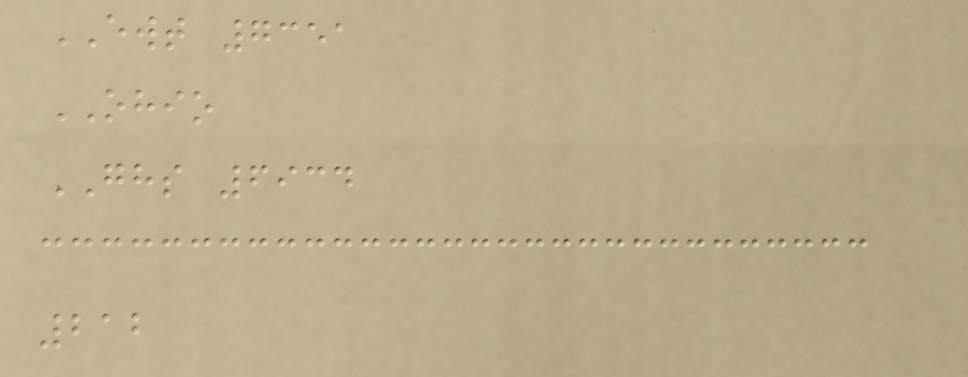EWT 7351
OHIO
GHS 6934
212
